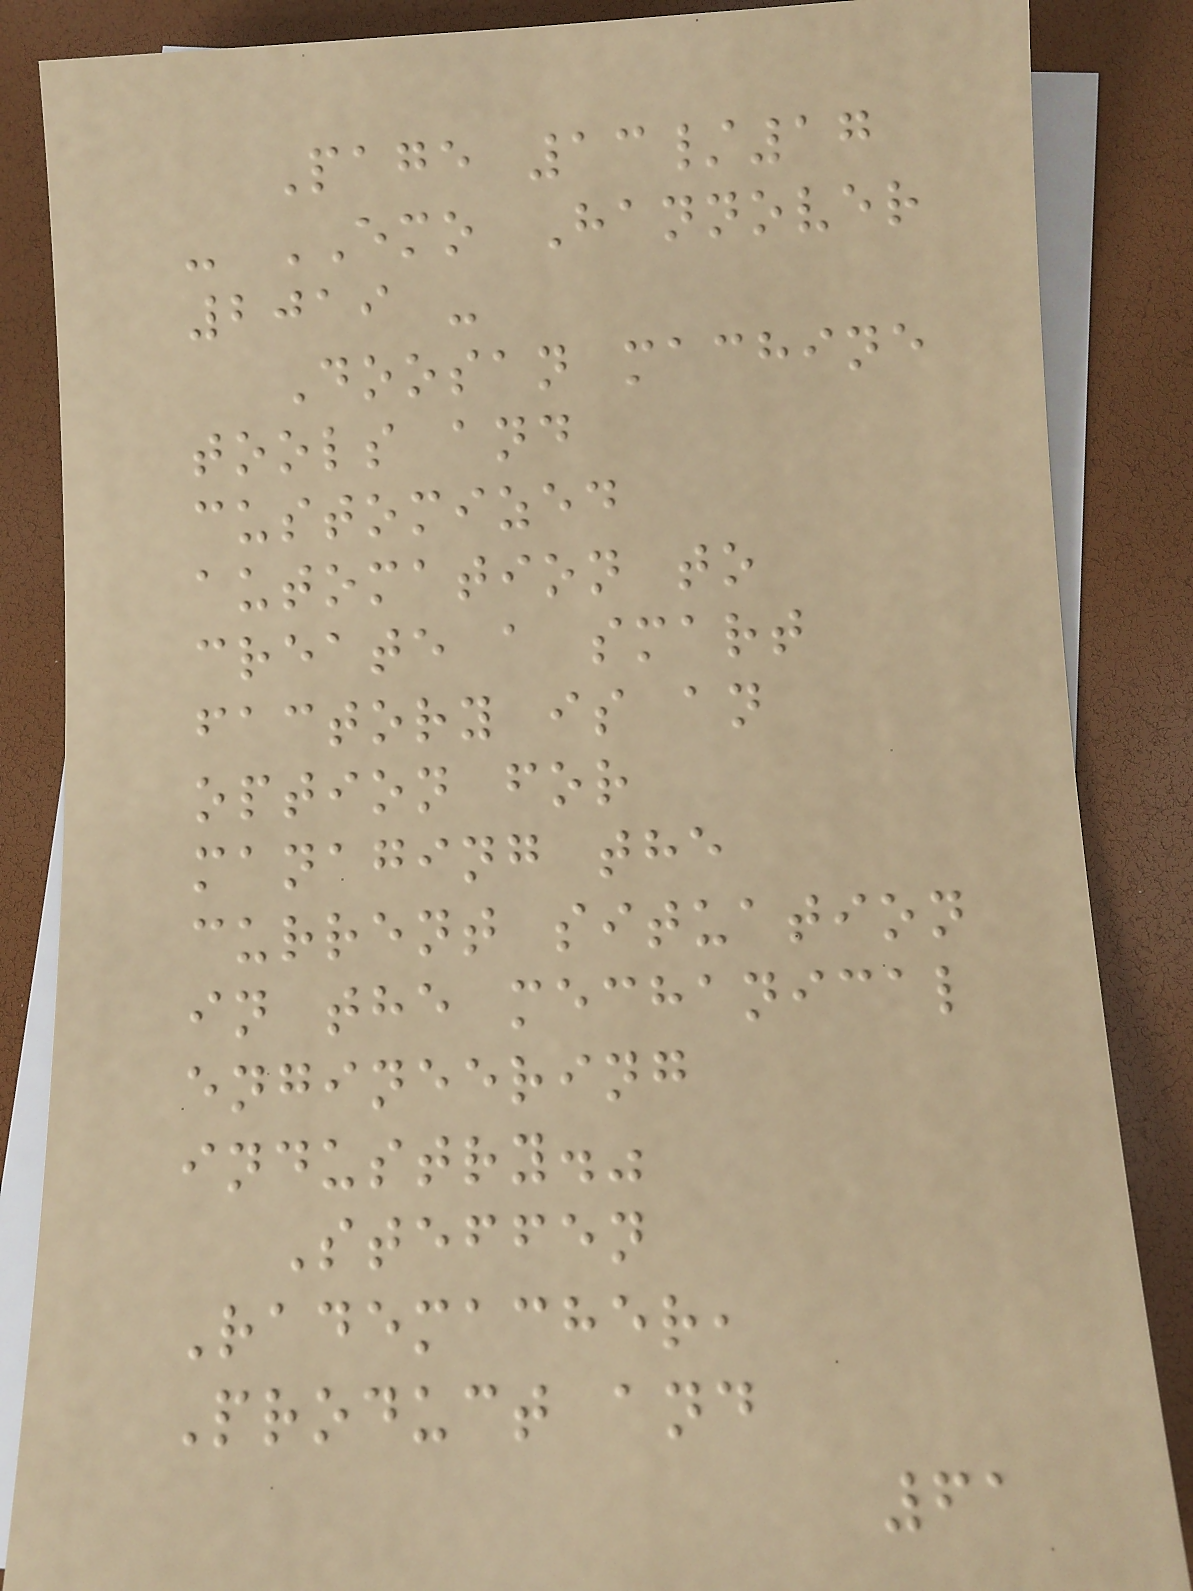Page 13/17
- EMO Hannover
2019 -
Doosan machine
tools and
customized
automation to
create a smart
factory is an
option for
managing the
current situation
in the mechanical
engineering
industry."
Steffen
Rademacher,
Product and
61
